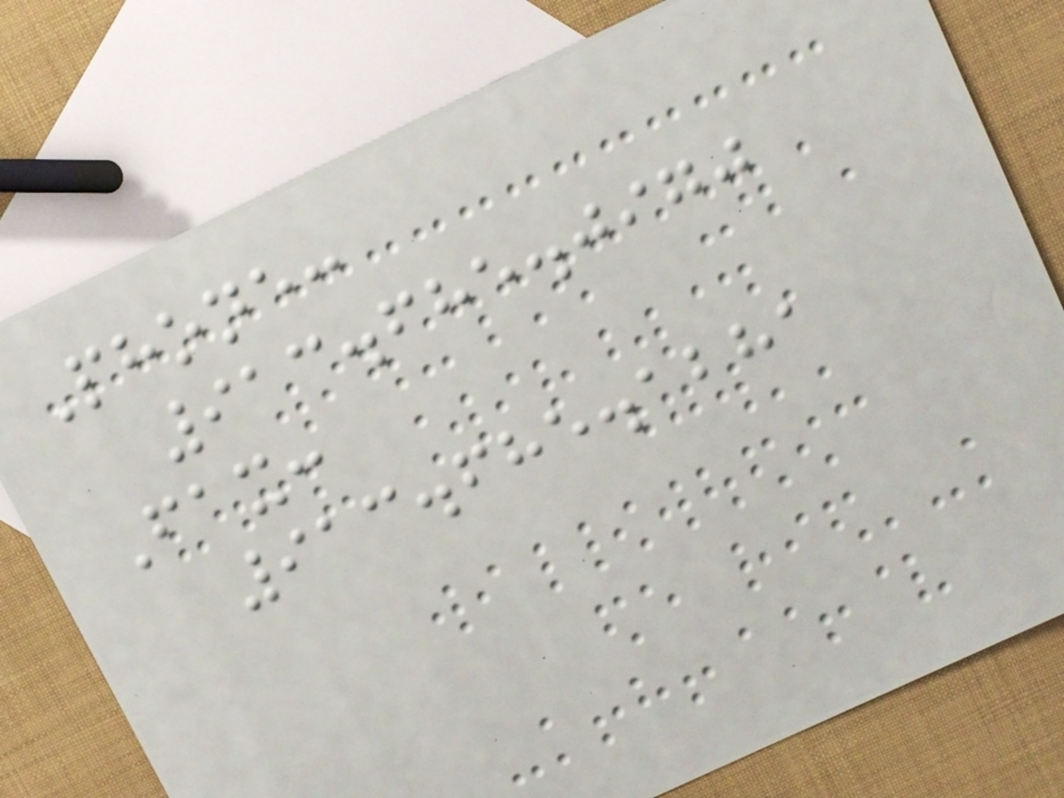Phone:
913.685.0970
Fax:
913.685.1281
